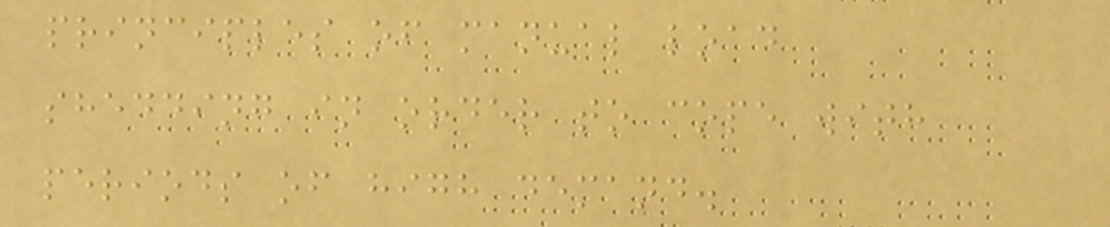principles of manual load
shedding in order to cope with
periods of high demand.
